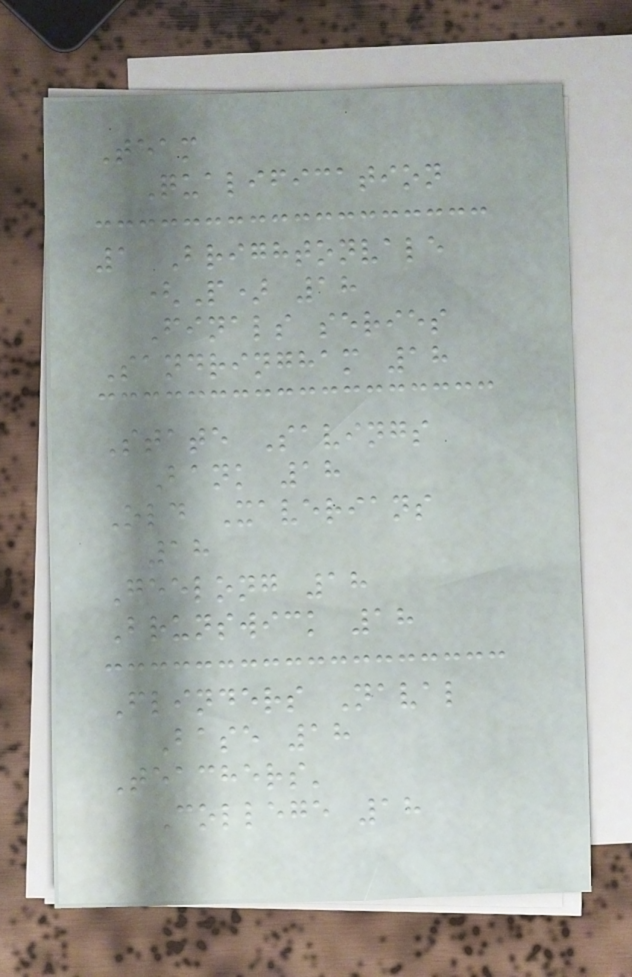Team
Qualification
1 Brightonvale
(P) 18
Finals series
Sandringham 18
State Savings
Bank 18
Old Xaverians
18
Geelong 18
Brunswick 18
Flinders Naval
Base 18
Teachers'
College 18
